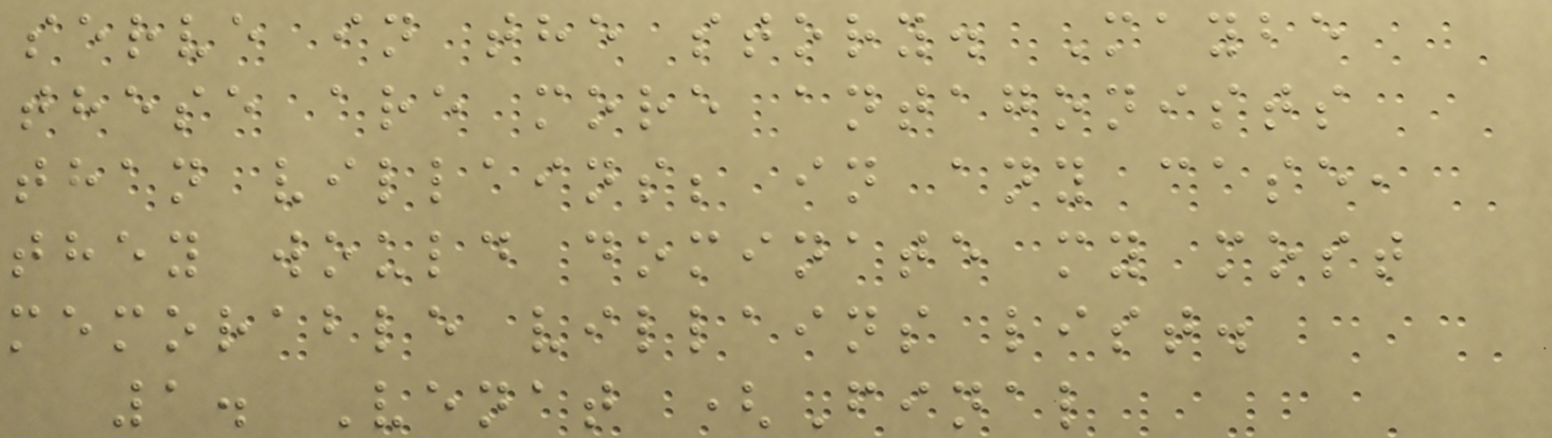serve in the story. Maybe
these are more antagonists
than villains; in any case,
they would dominate my most
memorable villains list.
1. Venat (Final
